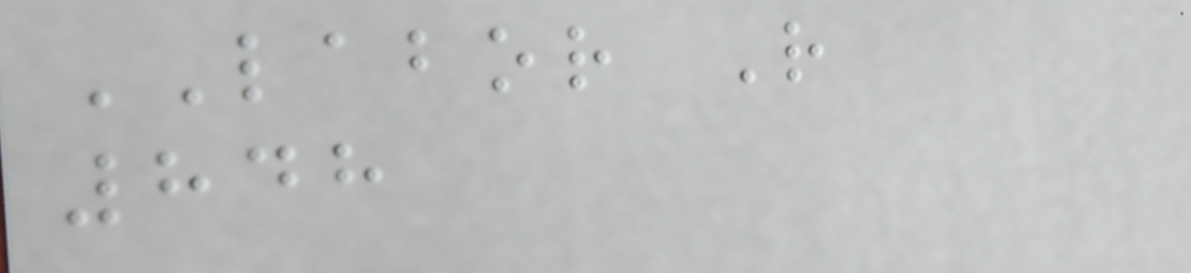LABOR R
848
